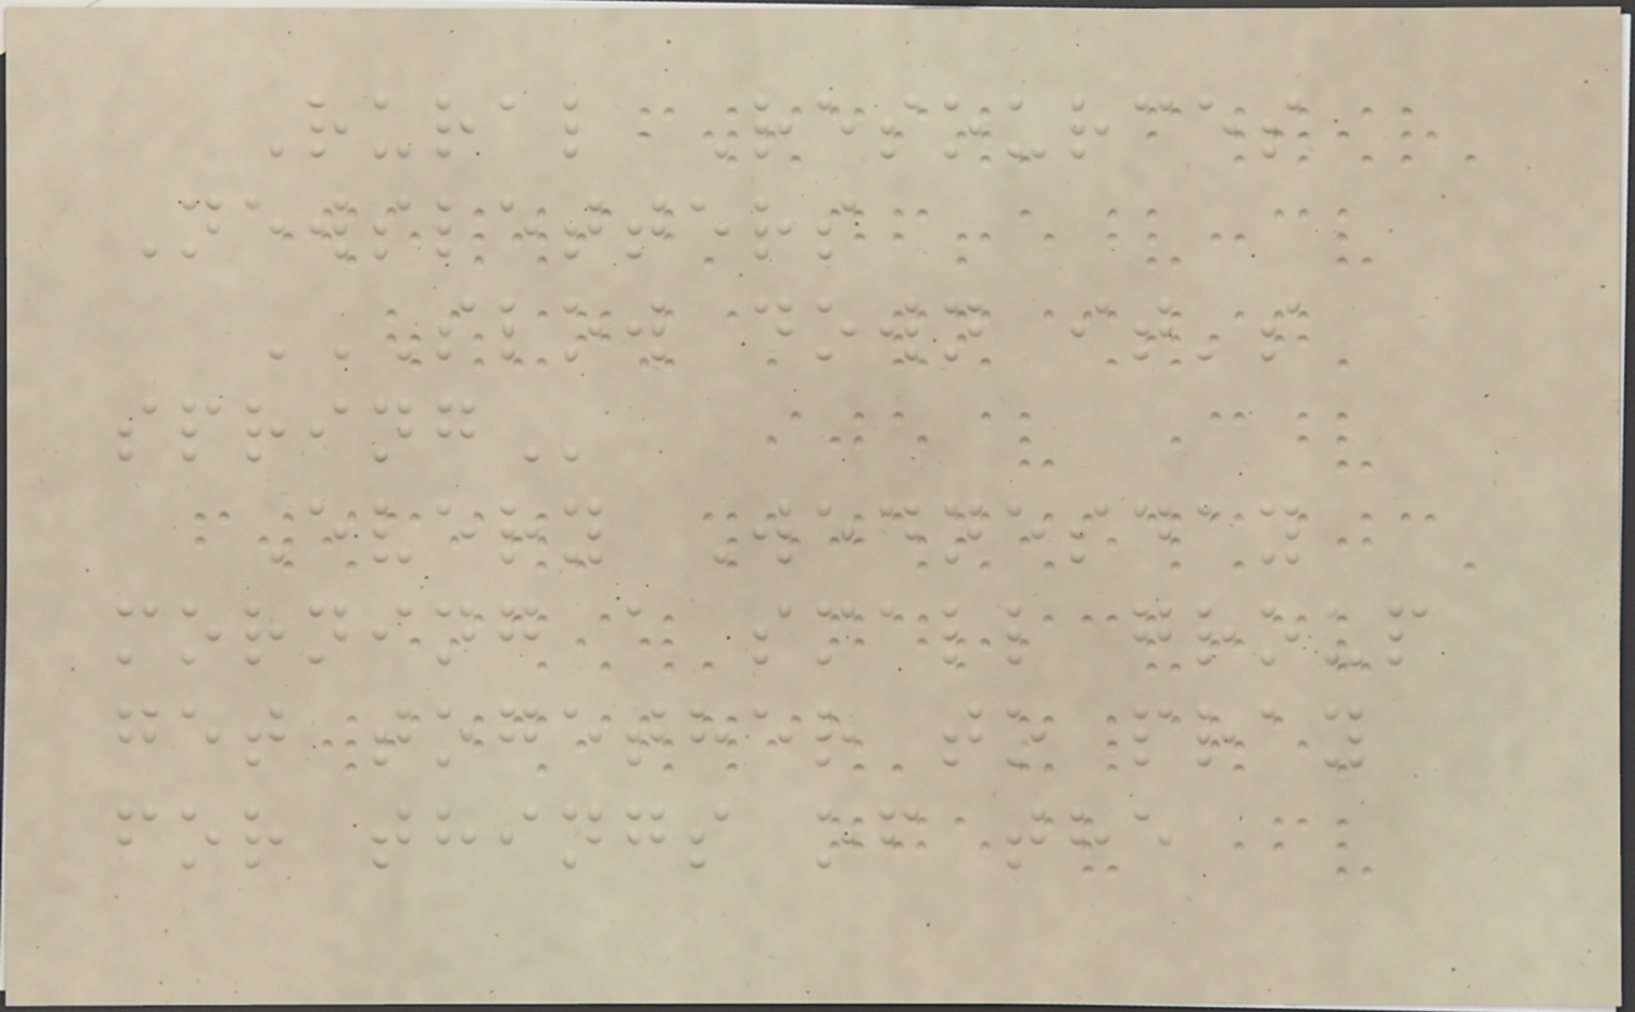Rural Resources
Newsletters
SLOW DOWN IT'S
SPRING
Every Wednesday
morning a small group
get together to pray
for things of the
